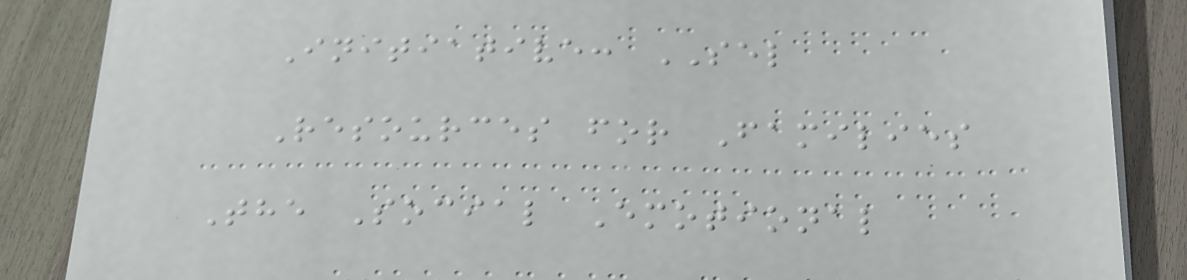Initiative: SEL
Resources for Families
The Social Emotional
